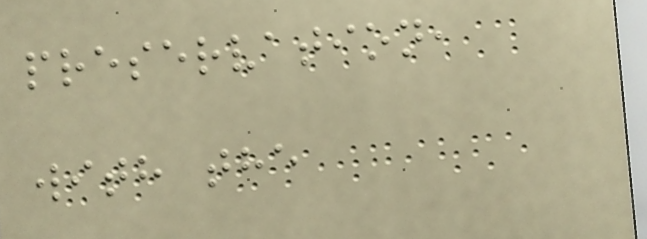preservation,
with the
